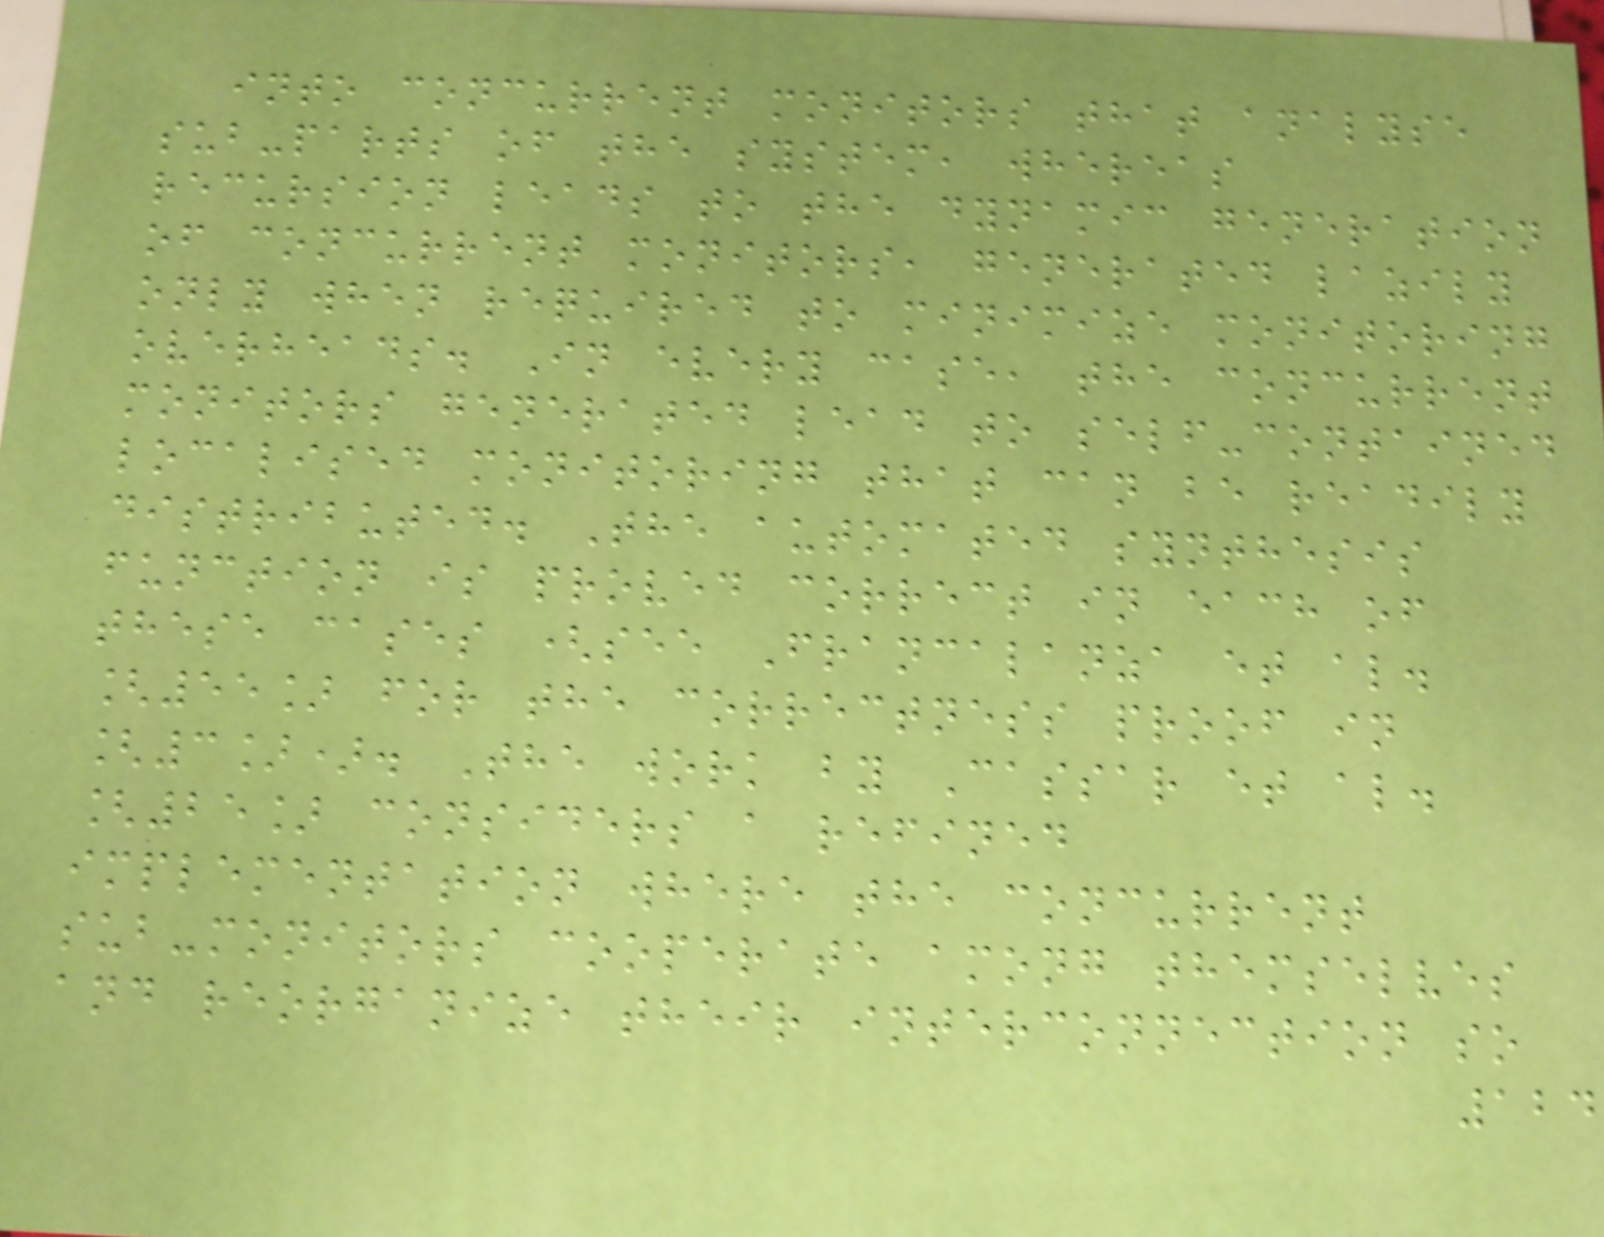into concurrent monitors that analyse
sub-parts of the system, whereas
recursion leads to the dynamic generation
of concurrent monitors, generated lazily
only when required to minimize monitoring
overheads. In every case, the concurrent
monitors generated lead to self-contained
localised monitoring that can be readily
distributed. The automated synthesis
function is proved correct in each of
these cases (see Francalanza et al.
[55] for the correctness proof in
[3]). The work by Cassar et al.
[25] considers a refined
implementation where the concurrent
sub-monitors cooperate among themselves
and reorganize their interconnection so
124
